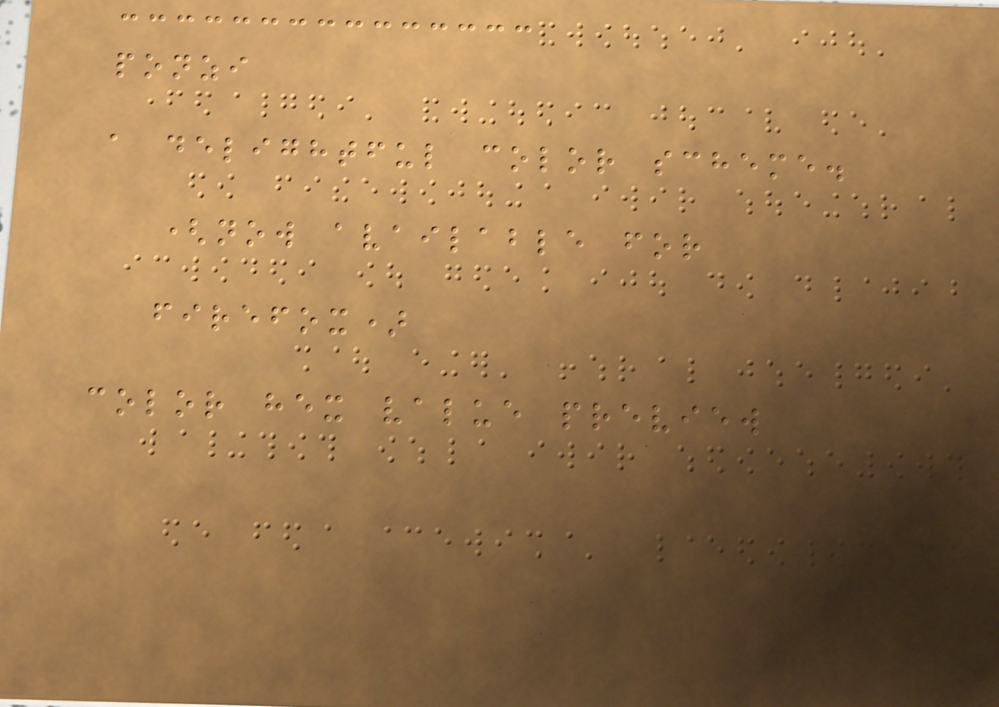ponzi
a delightful color scheme.
(now available for
firefox)
color hex value preview
